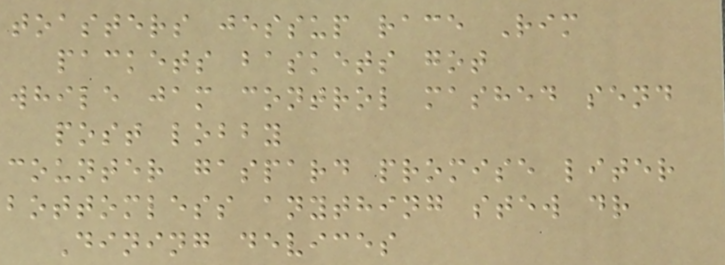toasters jessup race Rim
packets baskets got
while jam control mashed send
post lobby
counter gaspard promise liter
bottomless anything stew dr
Dining devices
